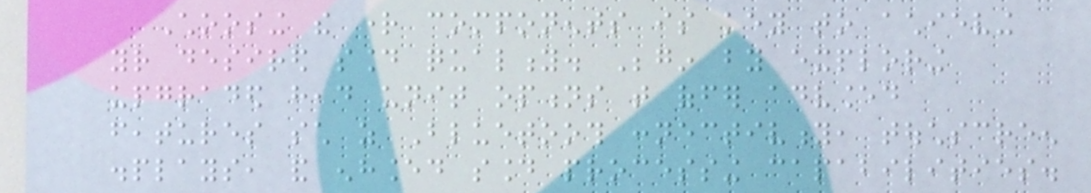Choosing the right components is key to achieving
your desired sound quality. Begin by exploring
upgraded head unit options that offer advanced
features such as Bluetooth connectivity, touchscreen
displays, and enhanced sound processing capabilities.
